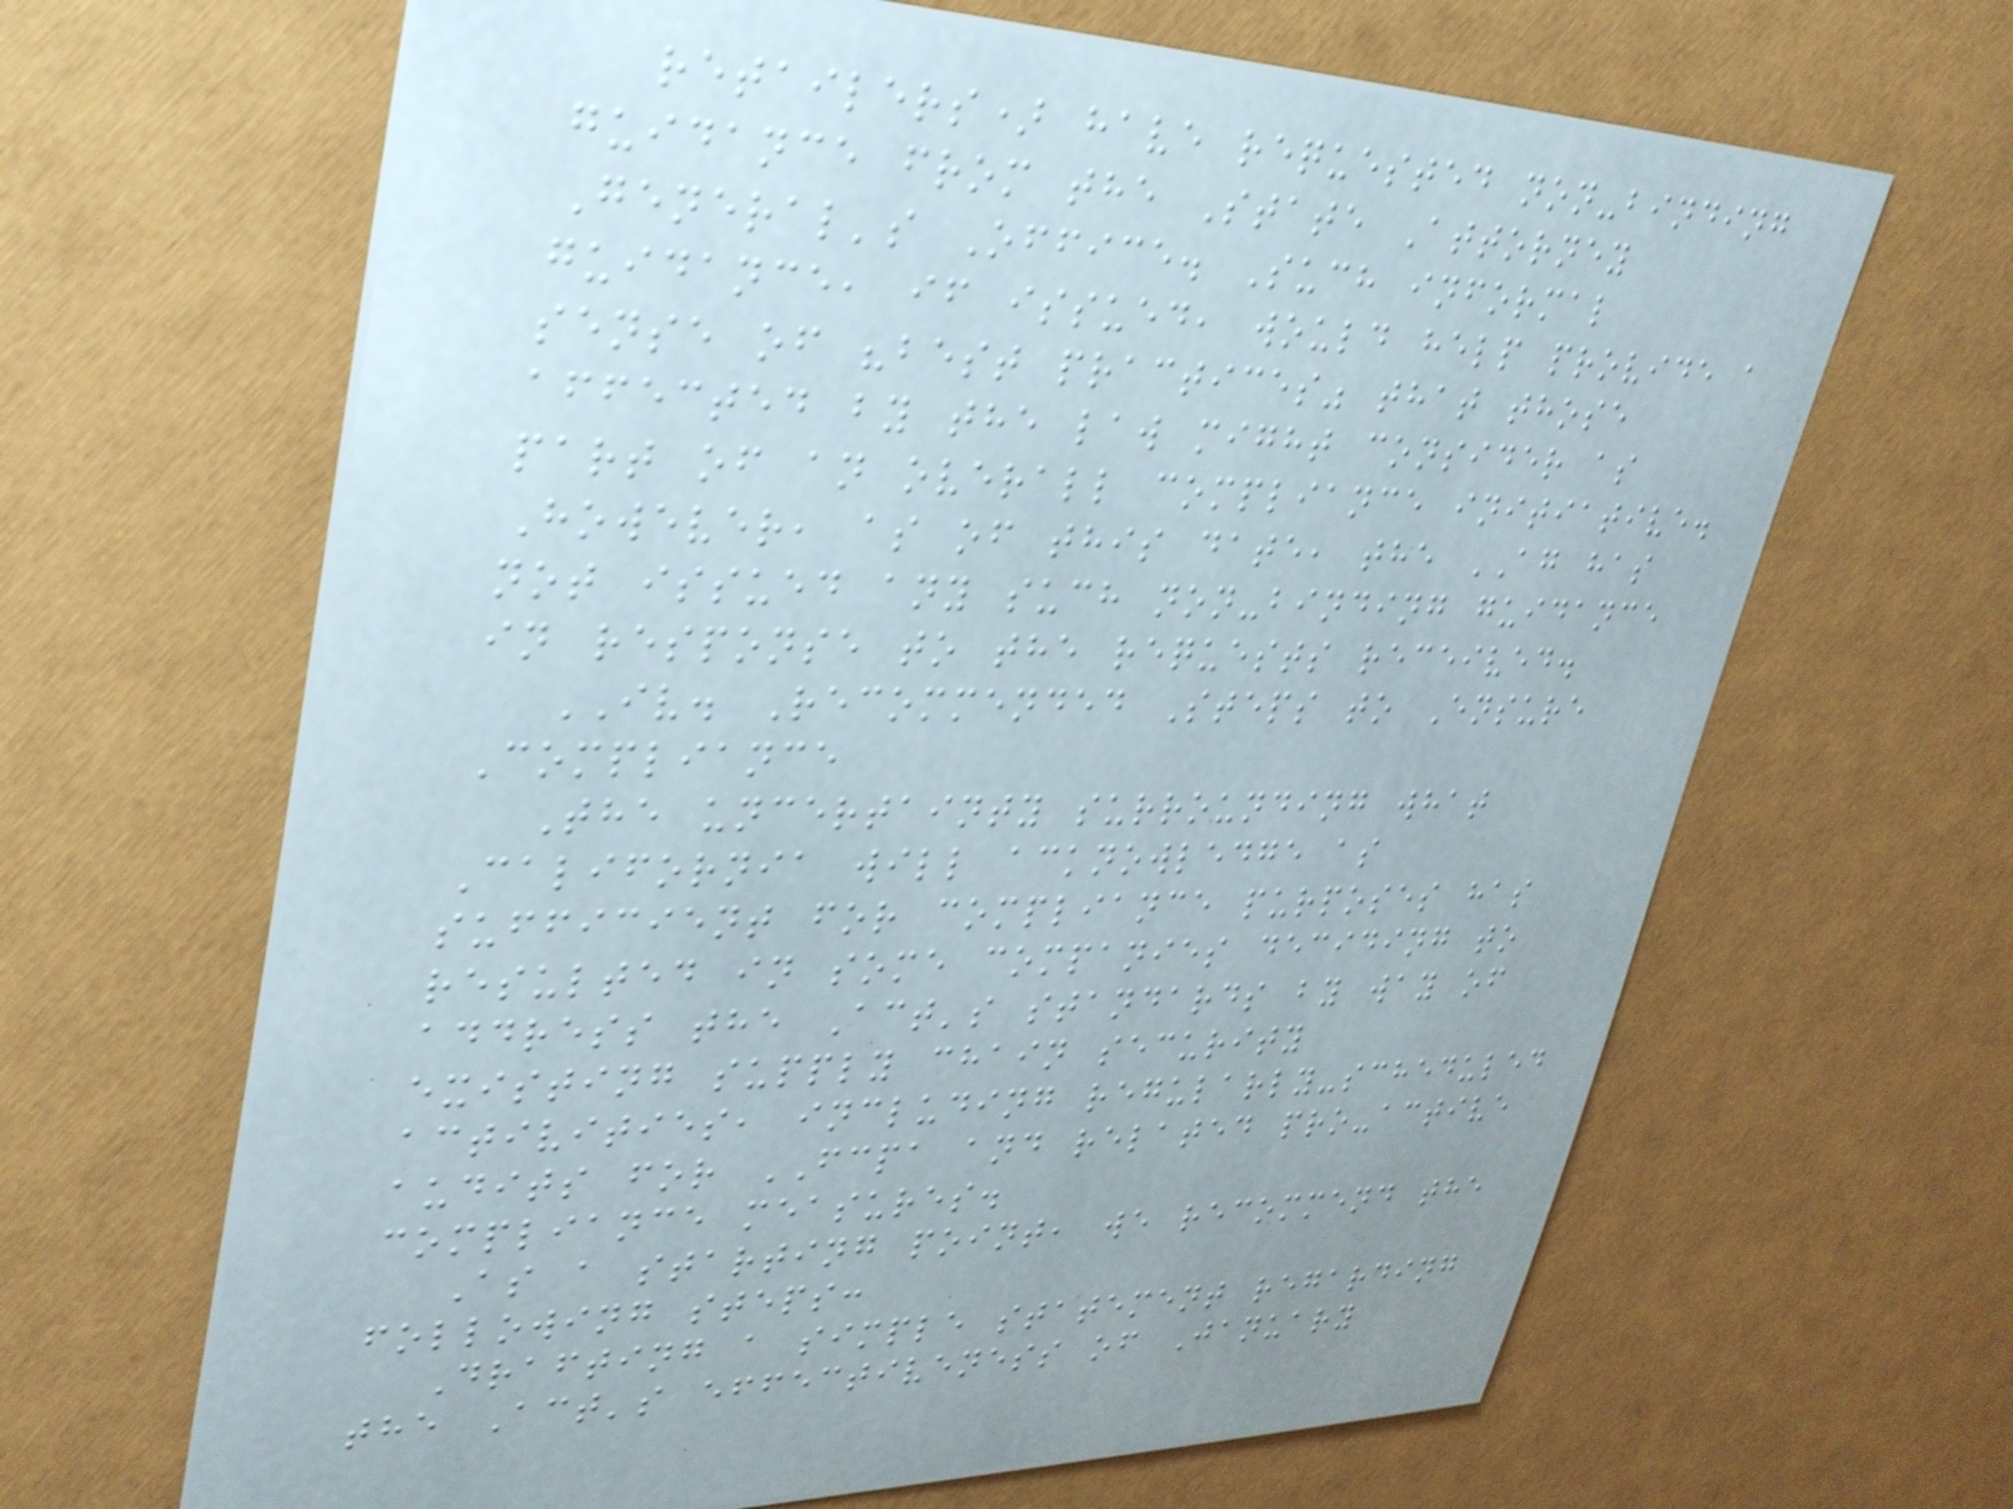retailers) have requested non-binding
guidance from the State Attorney
General's Office. Such informal
guidance, if issued, would help provide a
sense of "best practices" that those
affected by the law might consider as
part of an overall compliance initiative.
However, as of this date, the AG has
not issued any such non-binding guidance
in response to the requests received.
IV. Recommended Steps to Ensure
Compliance
The uncertainty surrounding what
California will acknowledge as
sufficient for compliance purposes has
resulted in some companies deciding to
address the Act's standards by way of
existing supply chain security
activities, including regularly-scheduled
audits for FCPA and related pro-active
compliance measures.
As a starting point, we recommend the
following steps:
Drafting a simple statement regarding
the Act's effectiveness of January
